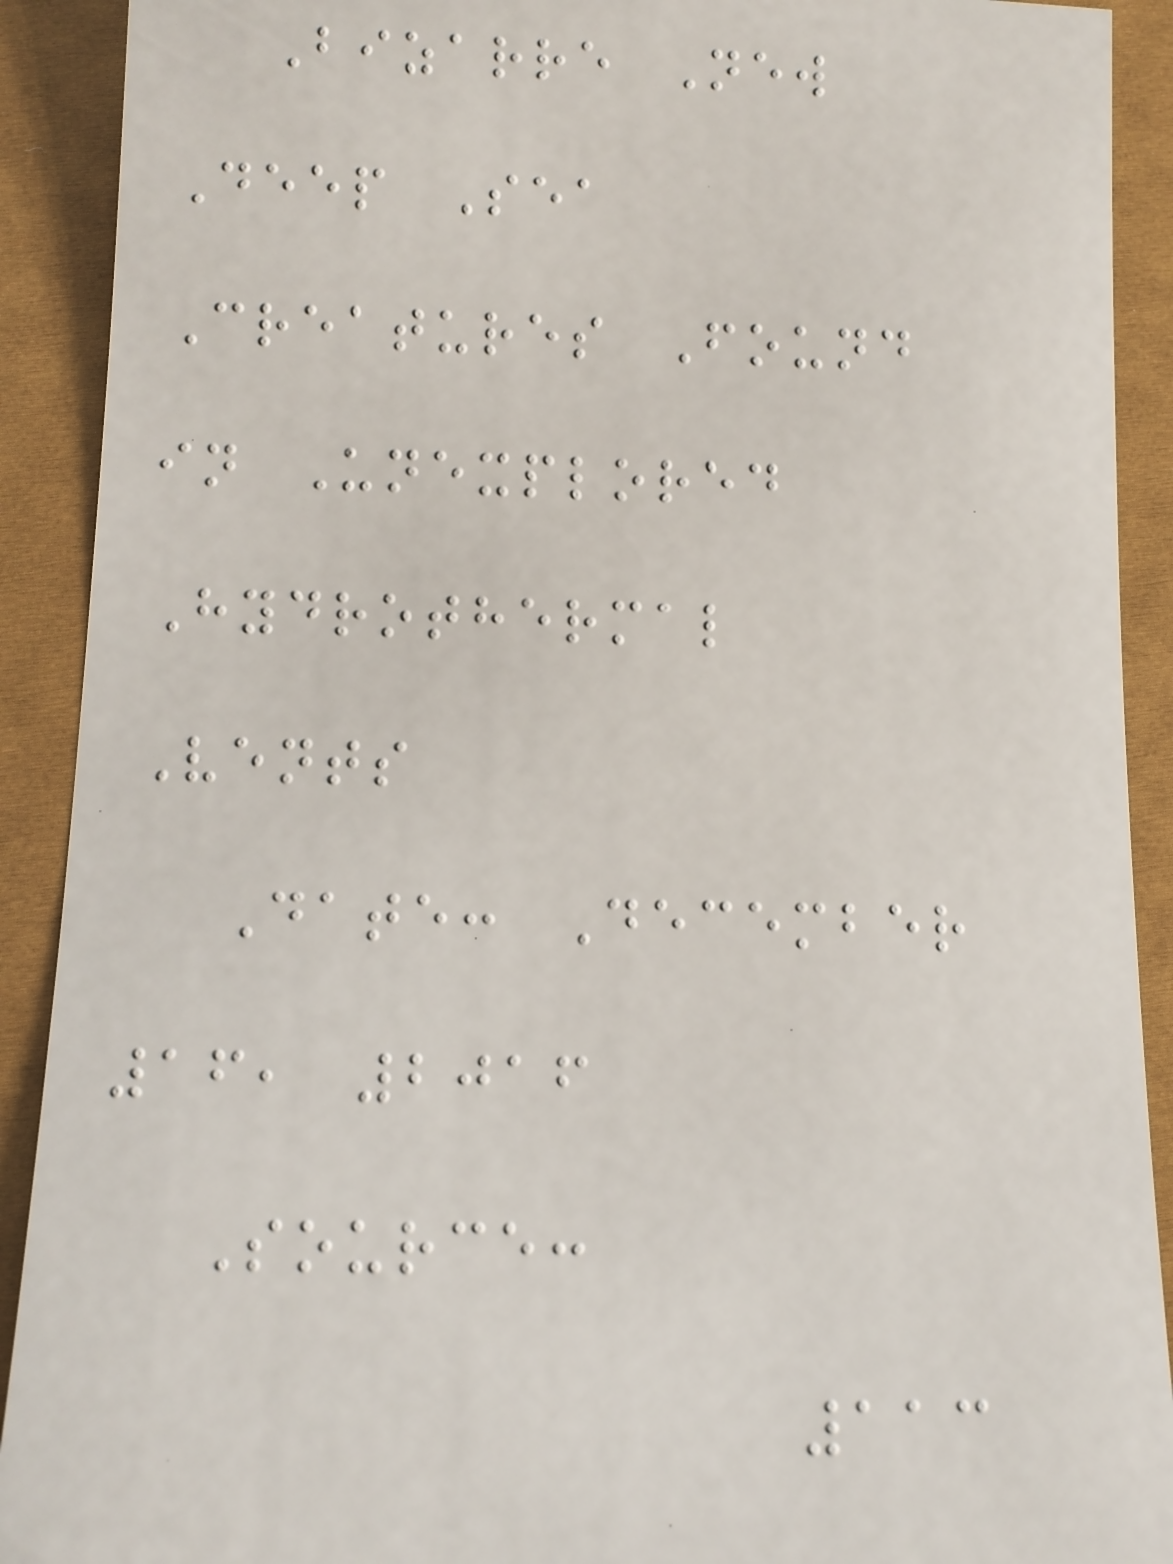Bizarre New
Deep Sea
Creatures Found
in Unexplored
Hydrothermal
Vents
Date: December
16, 2016
Source:
113
